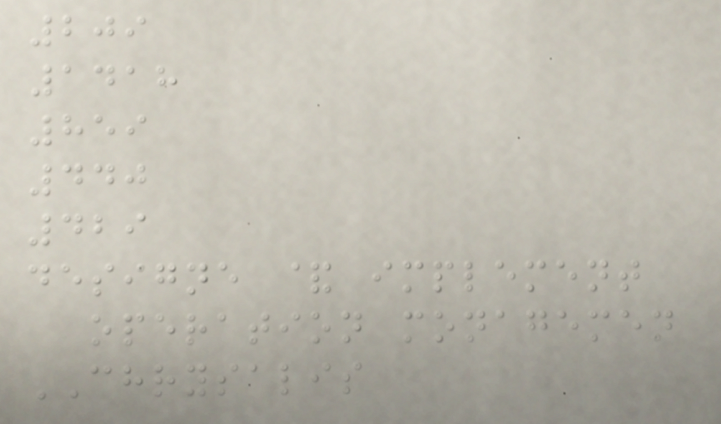209
1418
859
440
429
designe & implement
operation monagemen
CHRYSALIS
